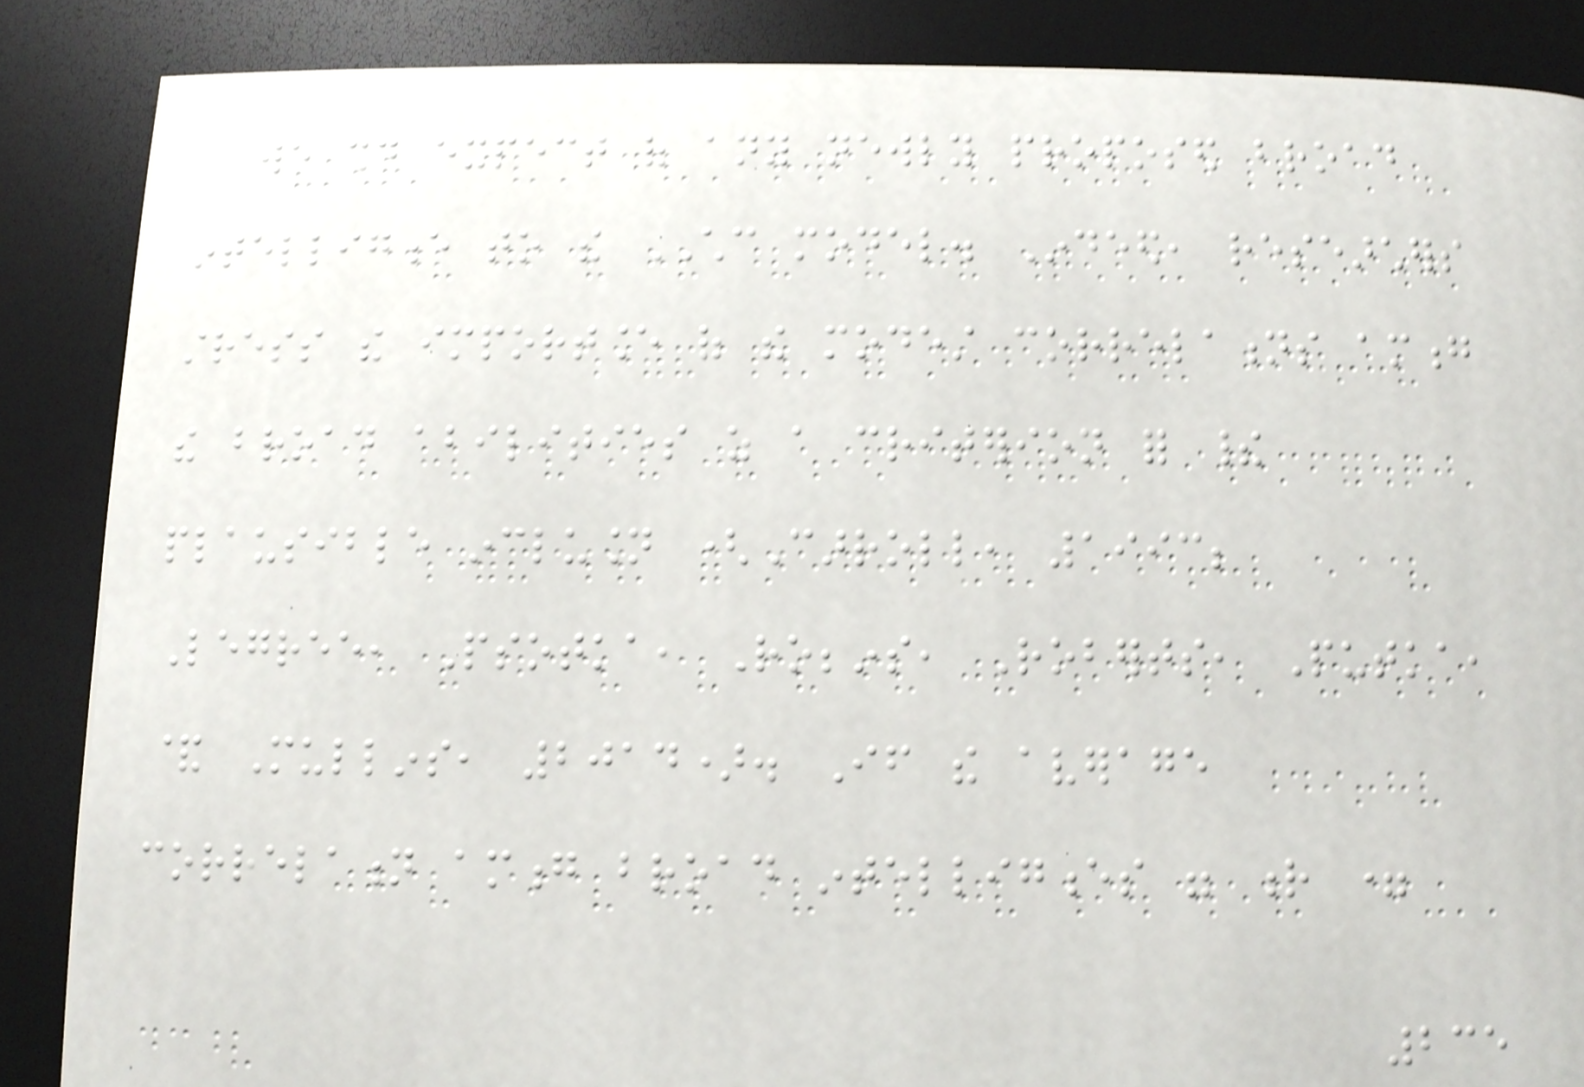we should expect of any newly proposed broad
intelligence to the CHC model. Indeed, researchers
stress the importance of the modest correlations among
the broad abilities as a criterion for their
plausible inclusion (Carroll, 1993;
Legree, Psotka, Robbins, Roberts, Putka,
& Mullins, 2014). If the average
correlation among broad intelligences were r =
235
